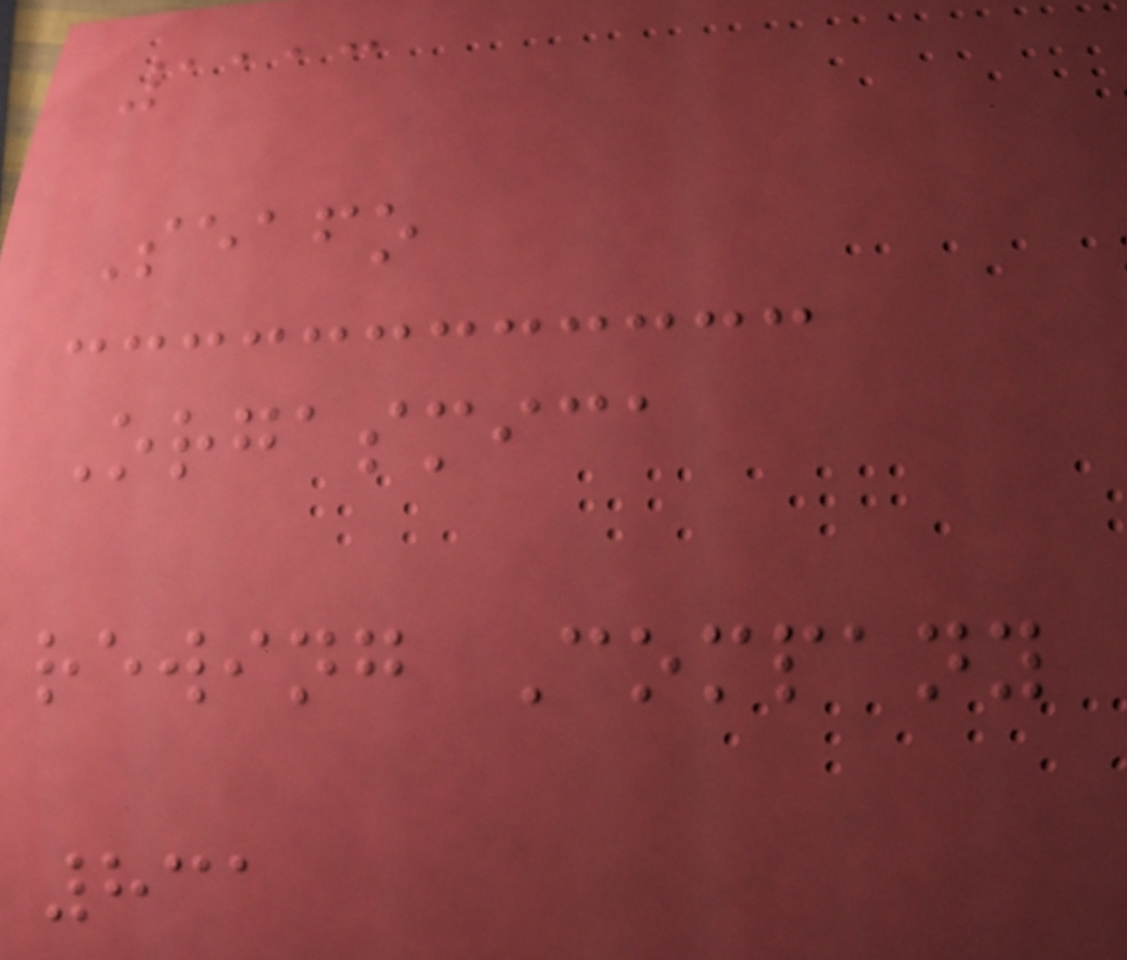1113
Seafo
Orgasmica
rewing Company
831
